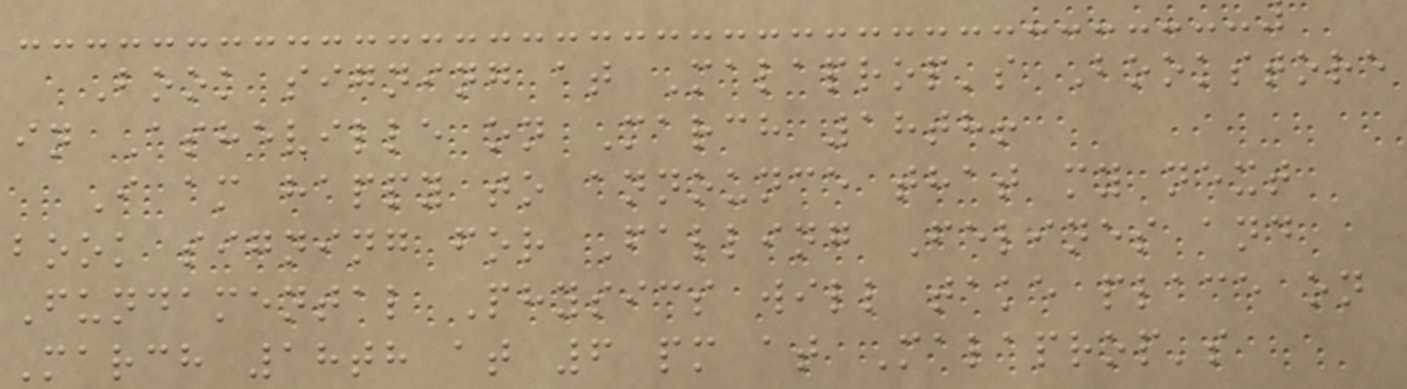Book signing at Malaprop's Bookstore
in Asheville on March 18th!
I am happy to announce that my next
book signing for Falling Felines and
Fundamental Physics will take place on
March 18th at 6 pm at Malaprop's
